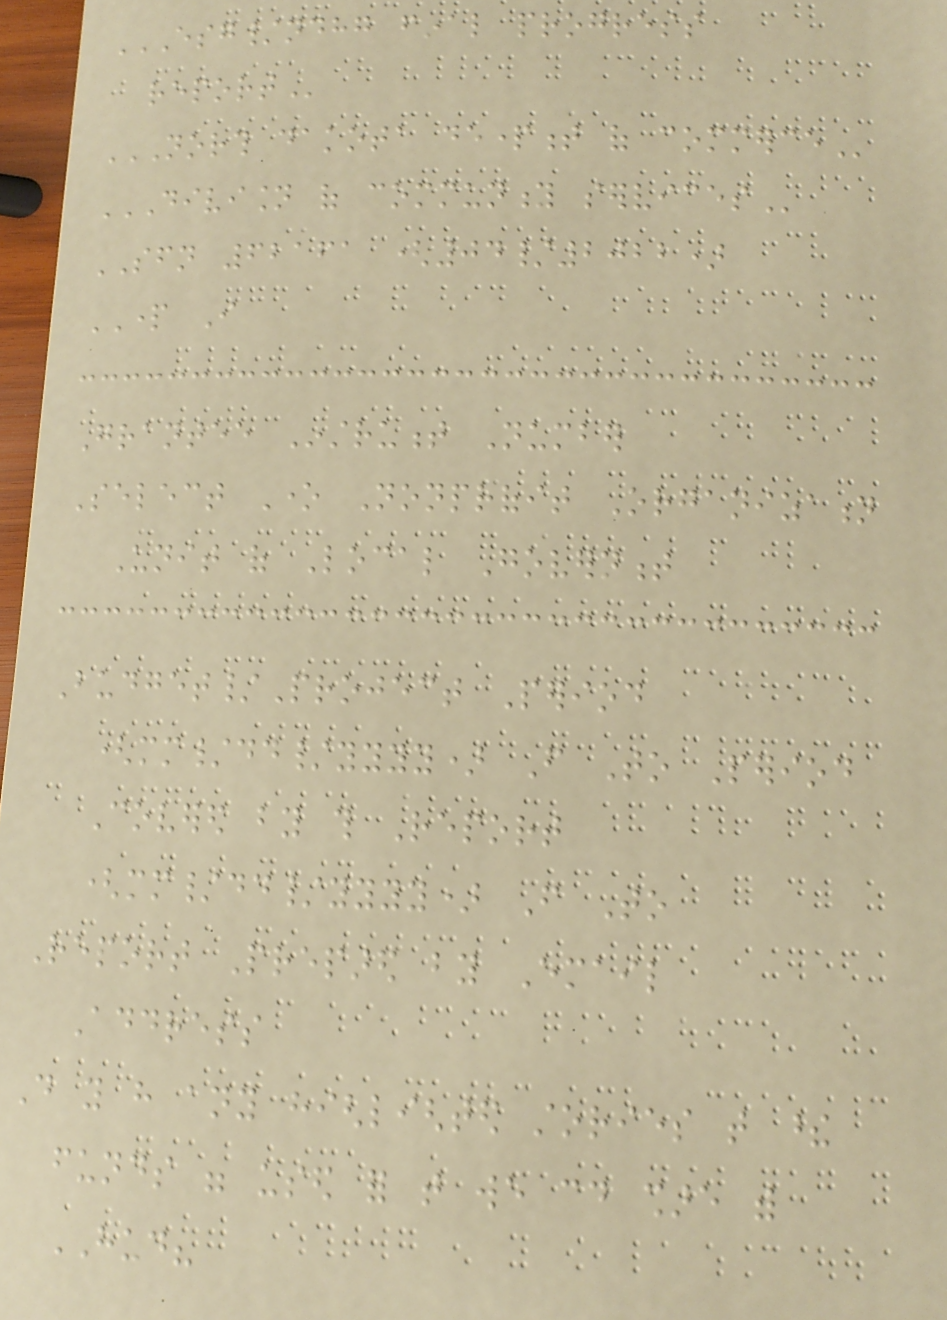ESG/NDHG FINAL PROGRESS
REPORT
NORTH DAKOTA DEPARTMENT OF COMMERCE
DIVISION OF COMMUNITY SERVICES
SFN 62161 (04/2022)
PART I
Grantee Instrument Number
Select One Nonprofit Organization
Unit of Local Government
Budget/Project Period
(mm/dd/yyyy) From To Period
Covered by this Report
(mm/dd/yyyy) From To
Report Prepared by Email
Address
Do you have any highlighted stories that these
funds were used for that we could share with
HUD?
